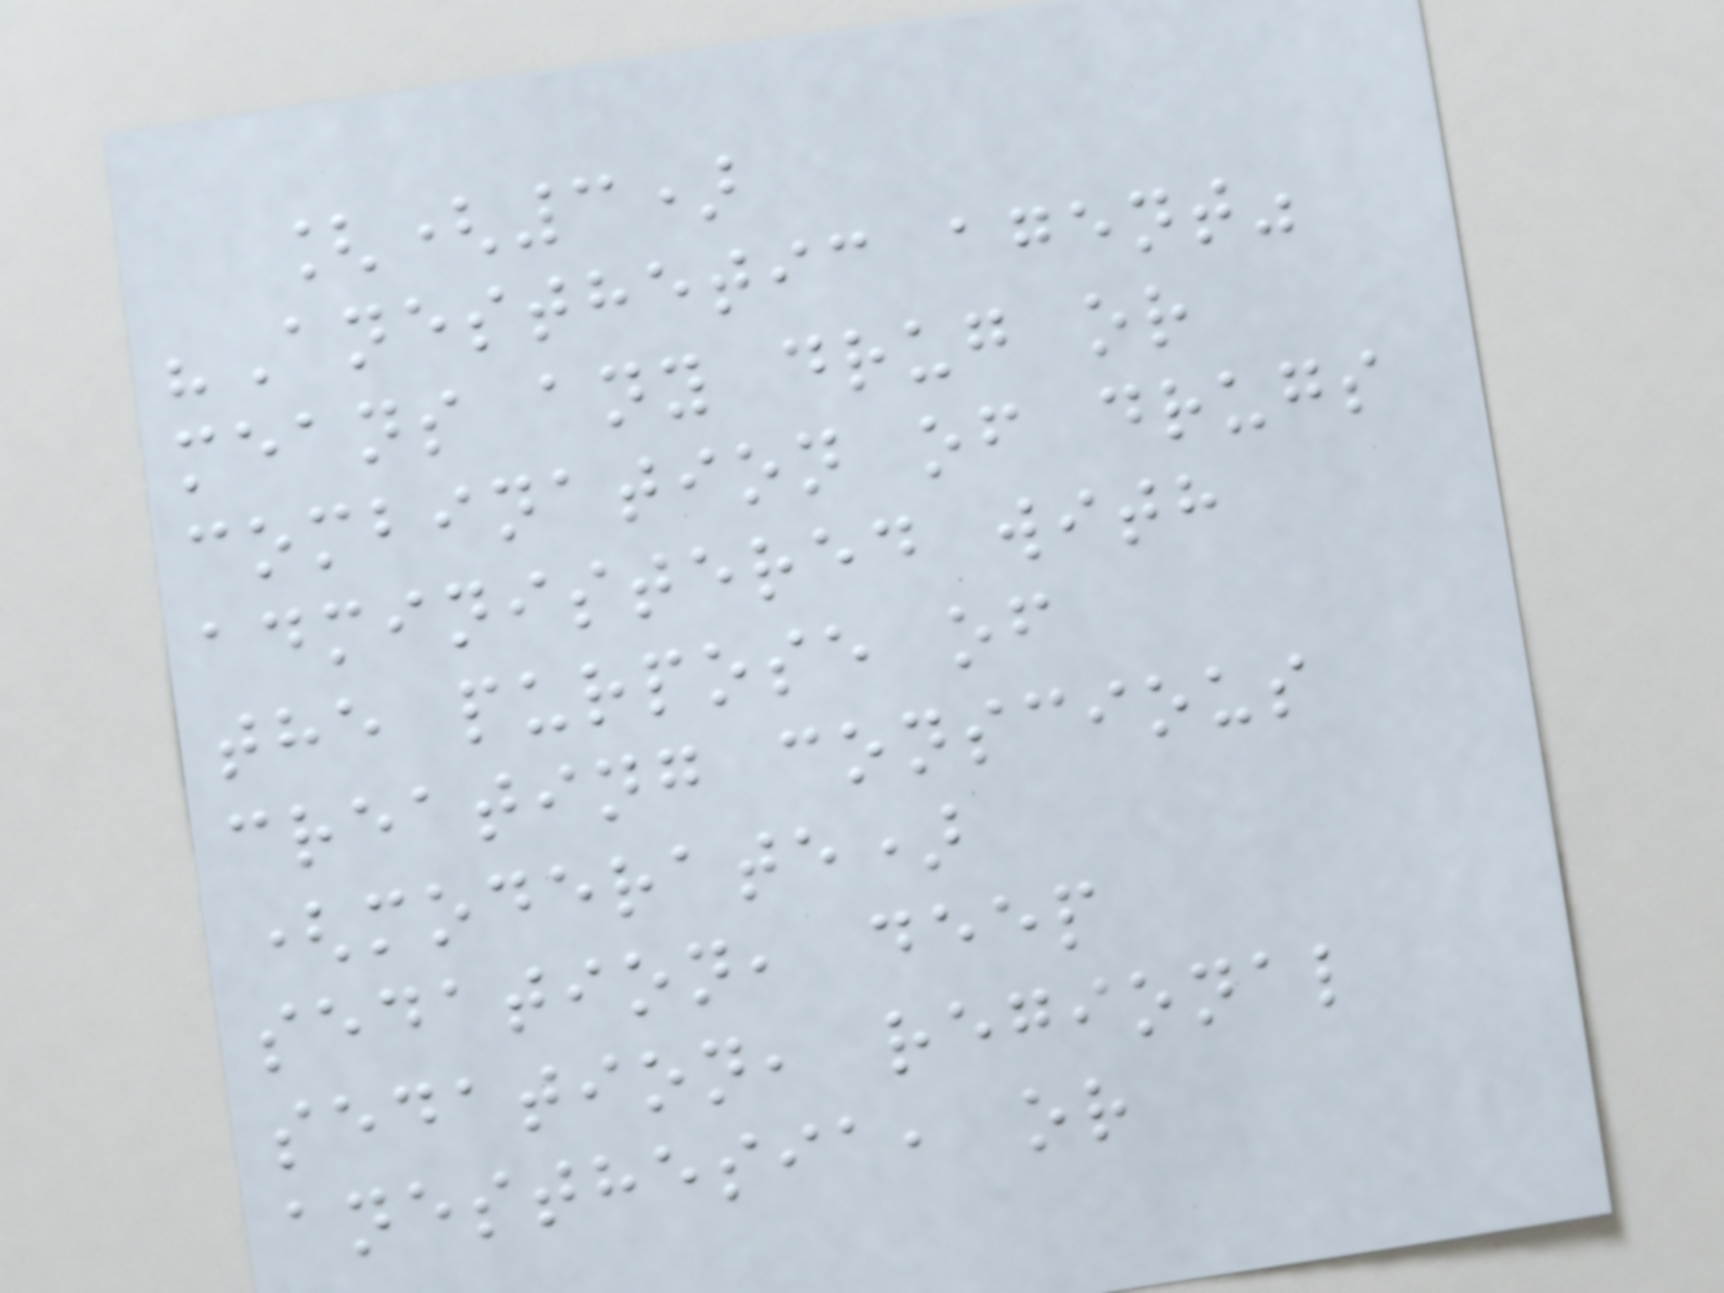[(3)
"Anesthetic agent"
means any drug or
combination of drugs
administered with
the purpose of
creating conscious
(moderate)
sedation, deep
sedation, regional
anesthesia, or
